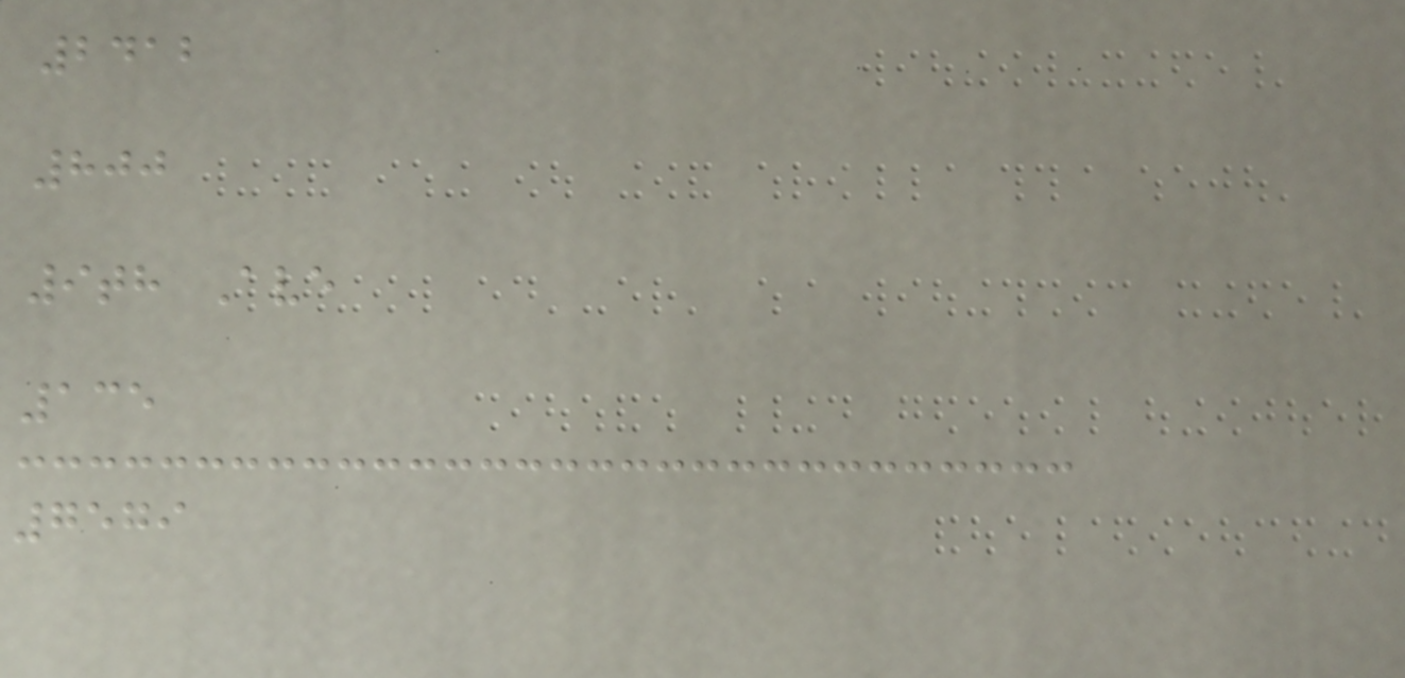2412
800
9th Ave
135
7579
